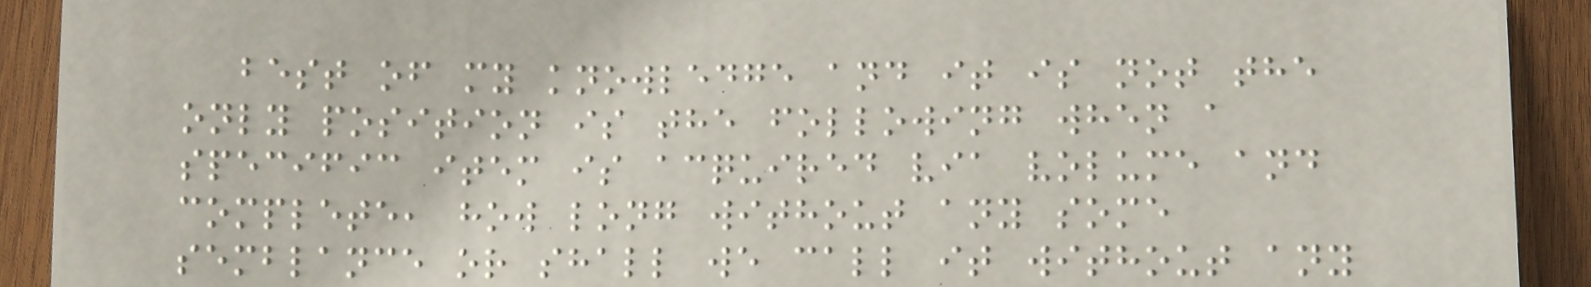best of my knowledge and it is not the
only position is the following when a
specific item is acquired via volume and
complete, how long without any some
semblance or shall we call it without any
